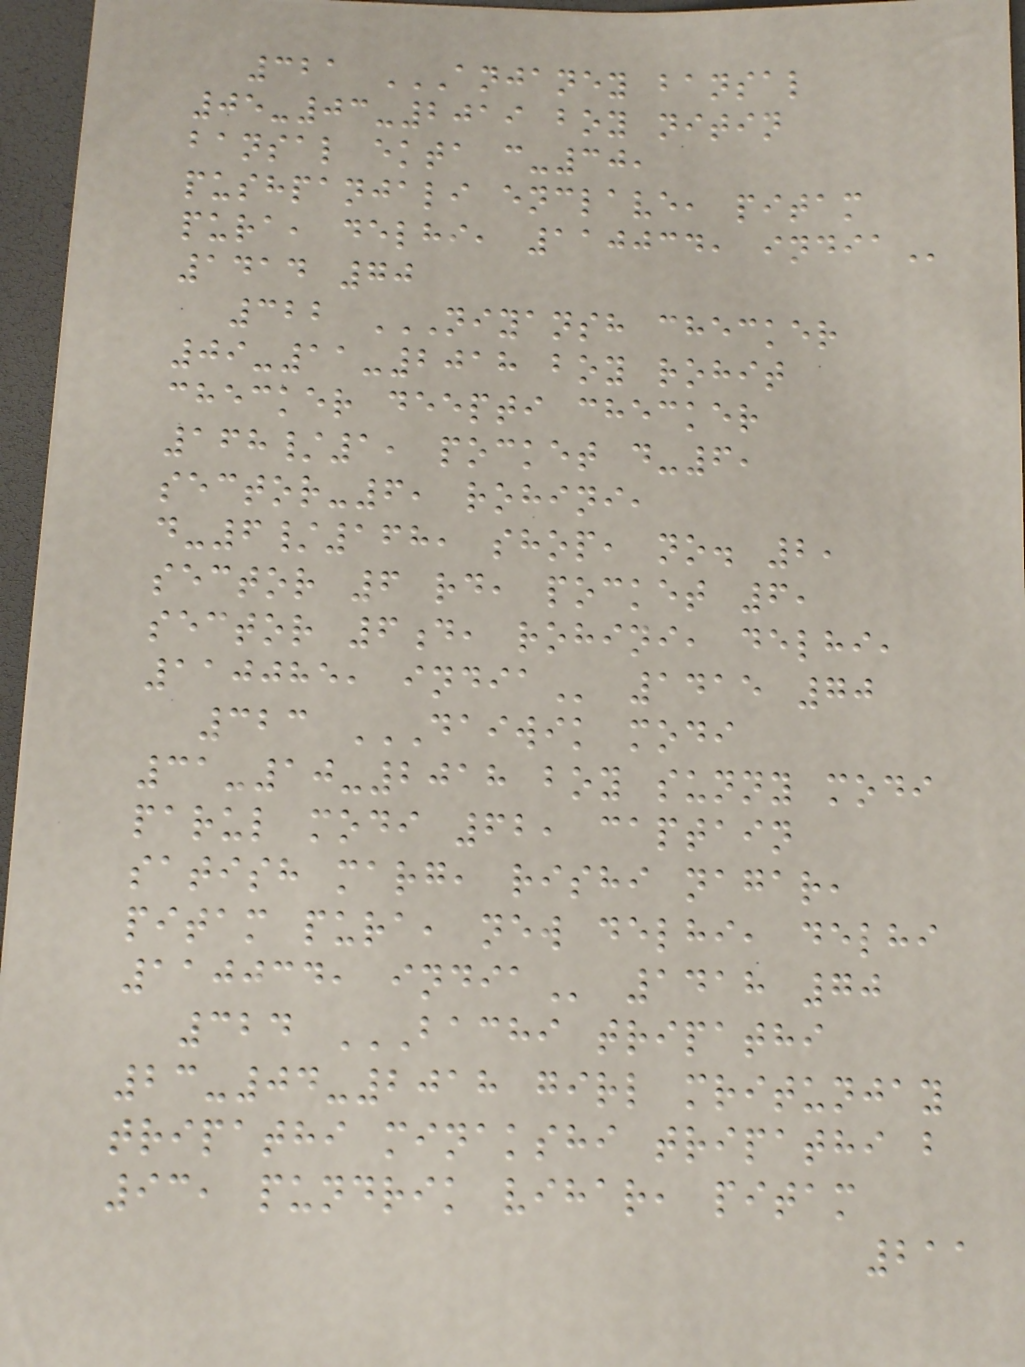321 ANJANEY BANSAL
05-03-2019 BOY NITIN
BANSAL EKTA C-30,
PUSHPANJALI ENCLAVE, PITAM
PURA, DELHI, 110034, INDIA
1414 70
322 NIYANSH CHECKER
09-11-2018 BOY ROHIT
CHECKER DEEPTI CHECKER
168/1, POCKET D-6,
SECTOR-6, ROHINI,
D-6/168, SHOP, NO. 2,
SECTOR 6 RD, POCKET 6,
SECTOR 6D, ROHINI, DELHI,
110085, INDIA 1415 70
323 DAIWIK MODI
31-10-2018 BOY SUNNY MODI
PARUL MODI 62, CAPTAIN
SATISH MARG, RISHI NAGAR,
PITAM PURA, NEW DELHI, DELHI
110034, INDIA 1418 70
324 BACHI TRIPATHI
23-04-2018 GIRL MRITUNJAY
TRIPATHI MINAKSHI TRIPATHI B
93, PUNDRIK VIHAR, PITAM
211
